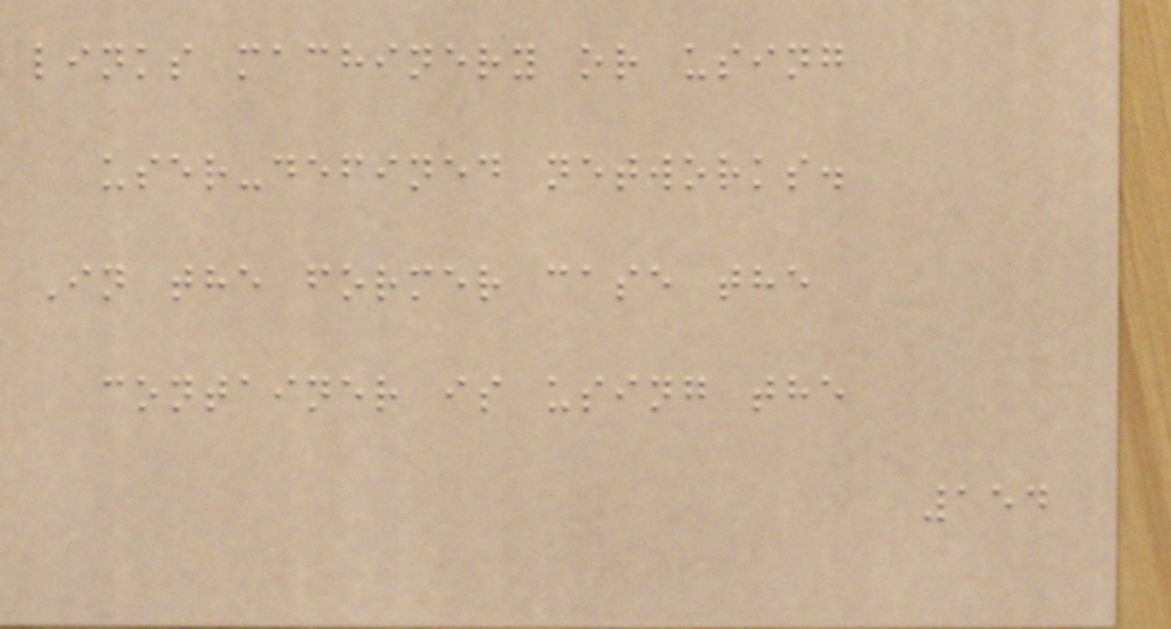links machinery or using
user-defined networks.
In the former case the
container is using the
154
